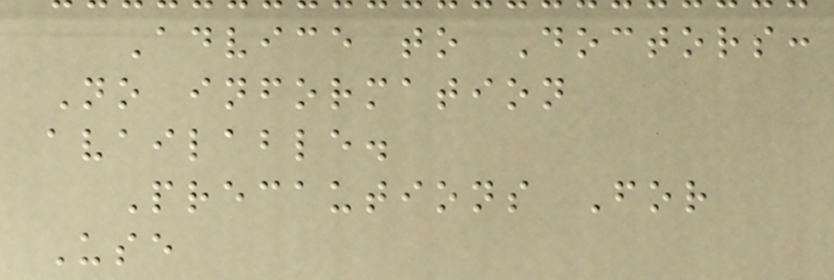Advice to Doctors:
No information
available.
Precautions For
Use
